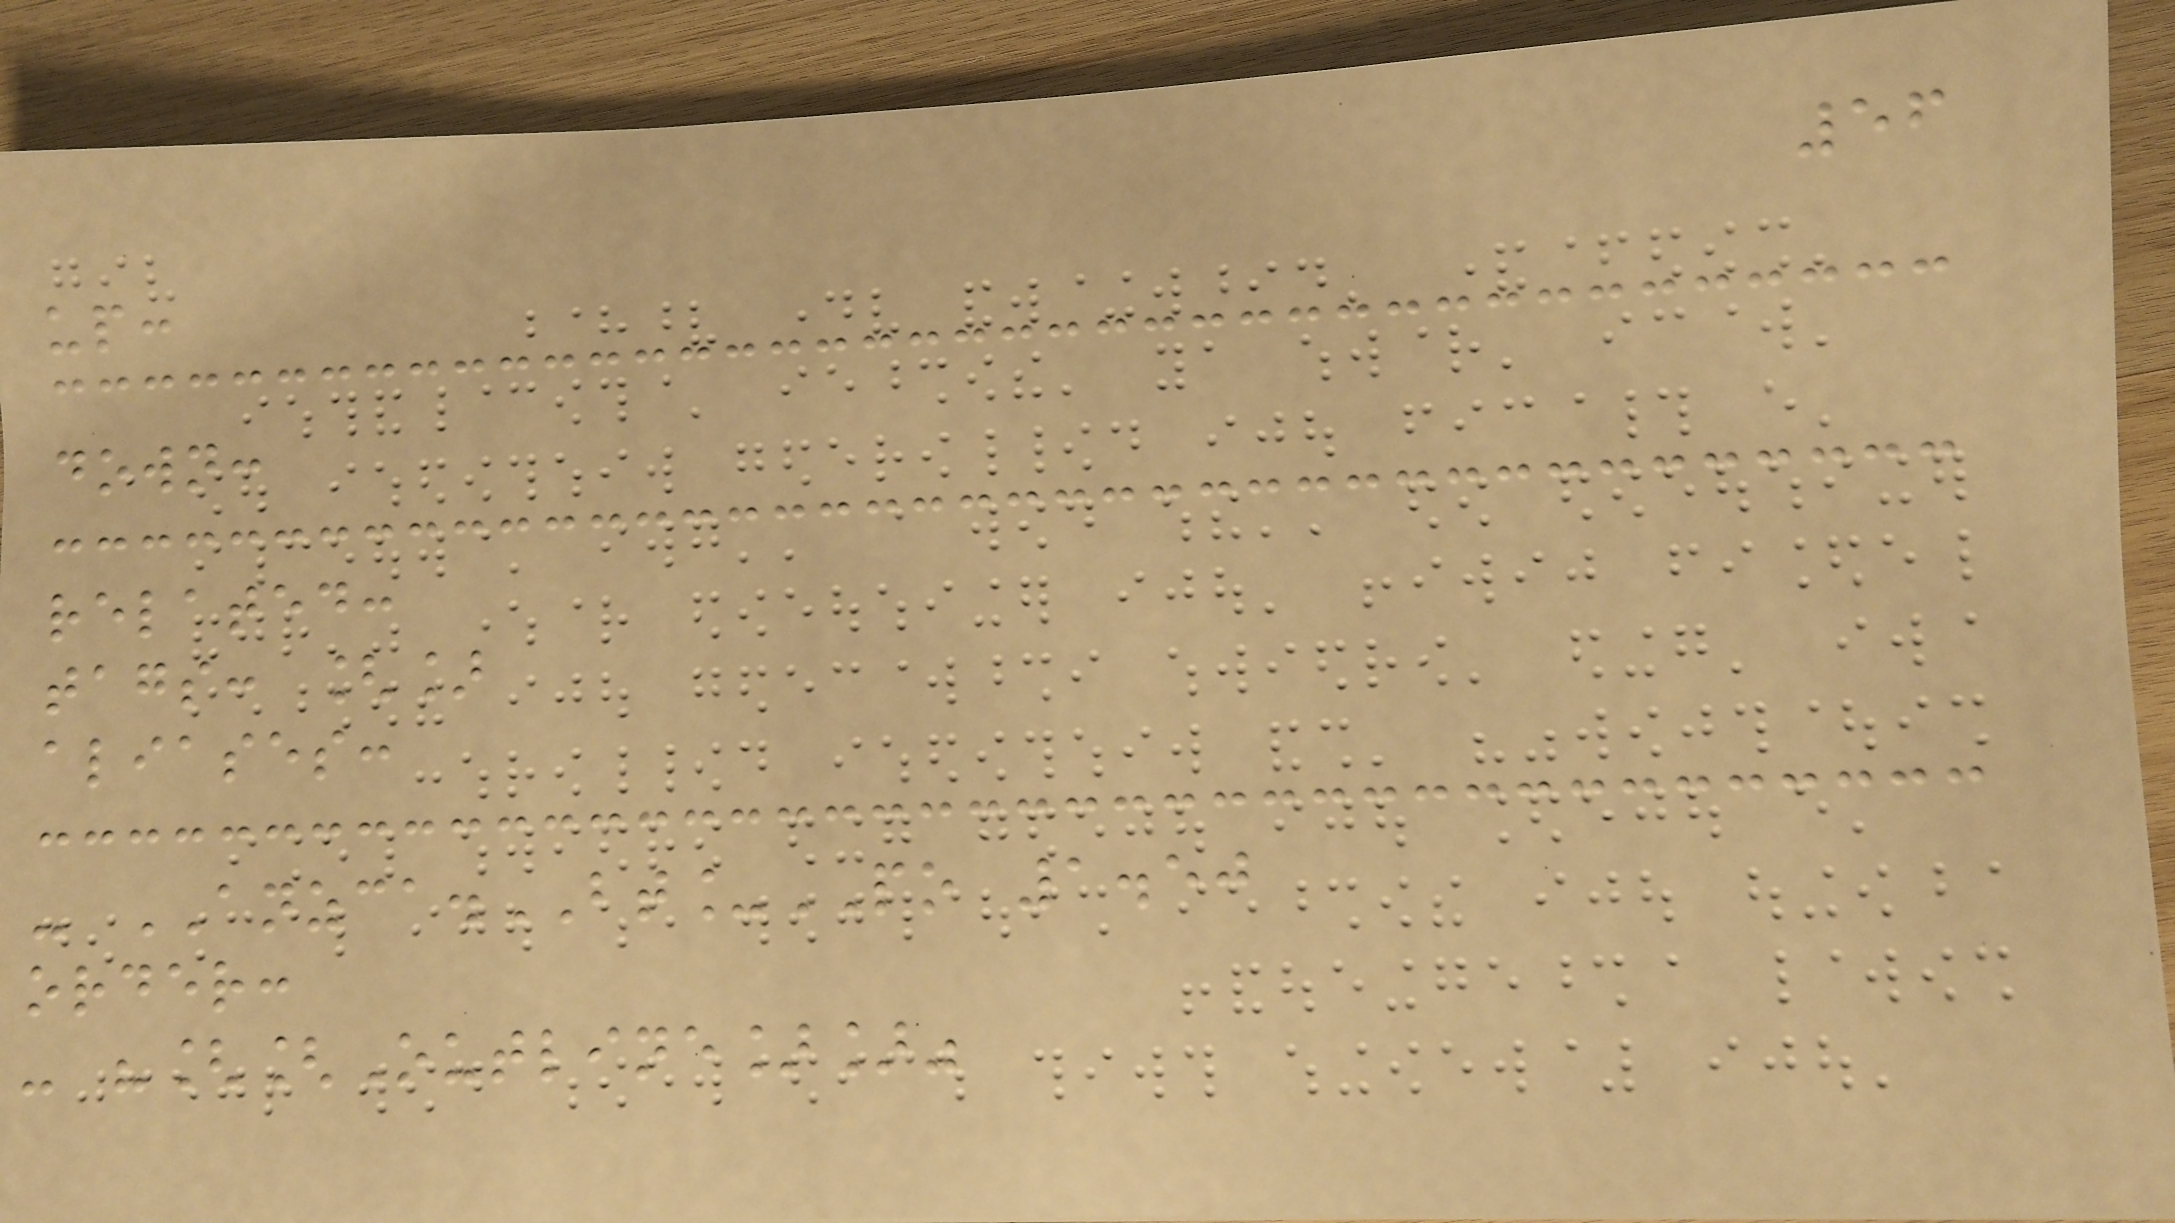56
up:
down:
related:
tags: []
aliases:
- ANZCA.BT_PO 1.50
order:
- "[[Outline]]"
